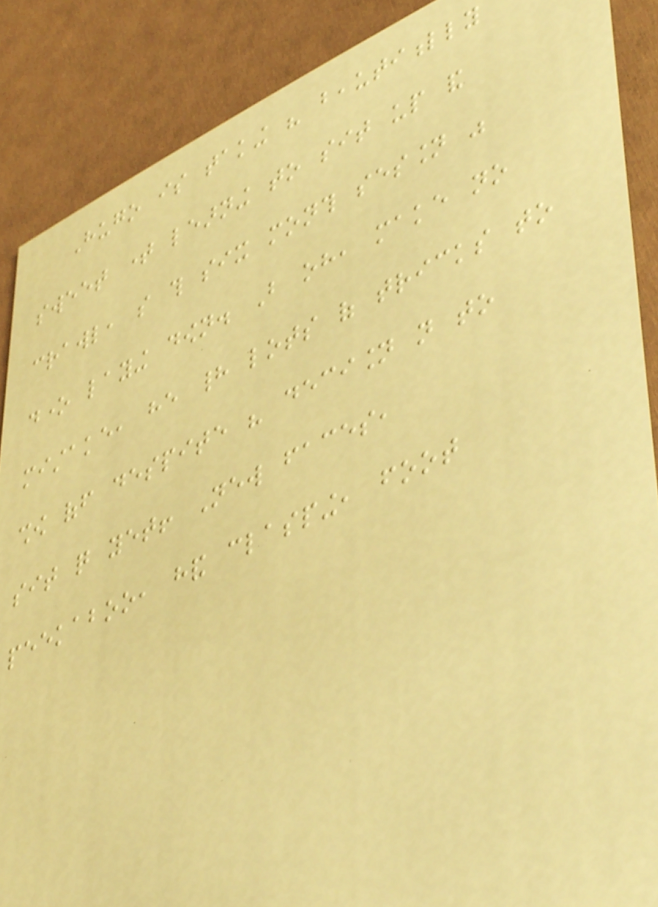Hugo is taking his beautifully
sweet time learning to sit up and
crawl, so this six month session was
done laying down. But oh, make no
mistake, he had lots of tricks to
show off despite his decision not to
sit quite yet! New faces,
peekaboo, hand clasping, foot
